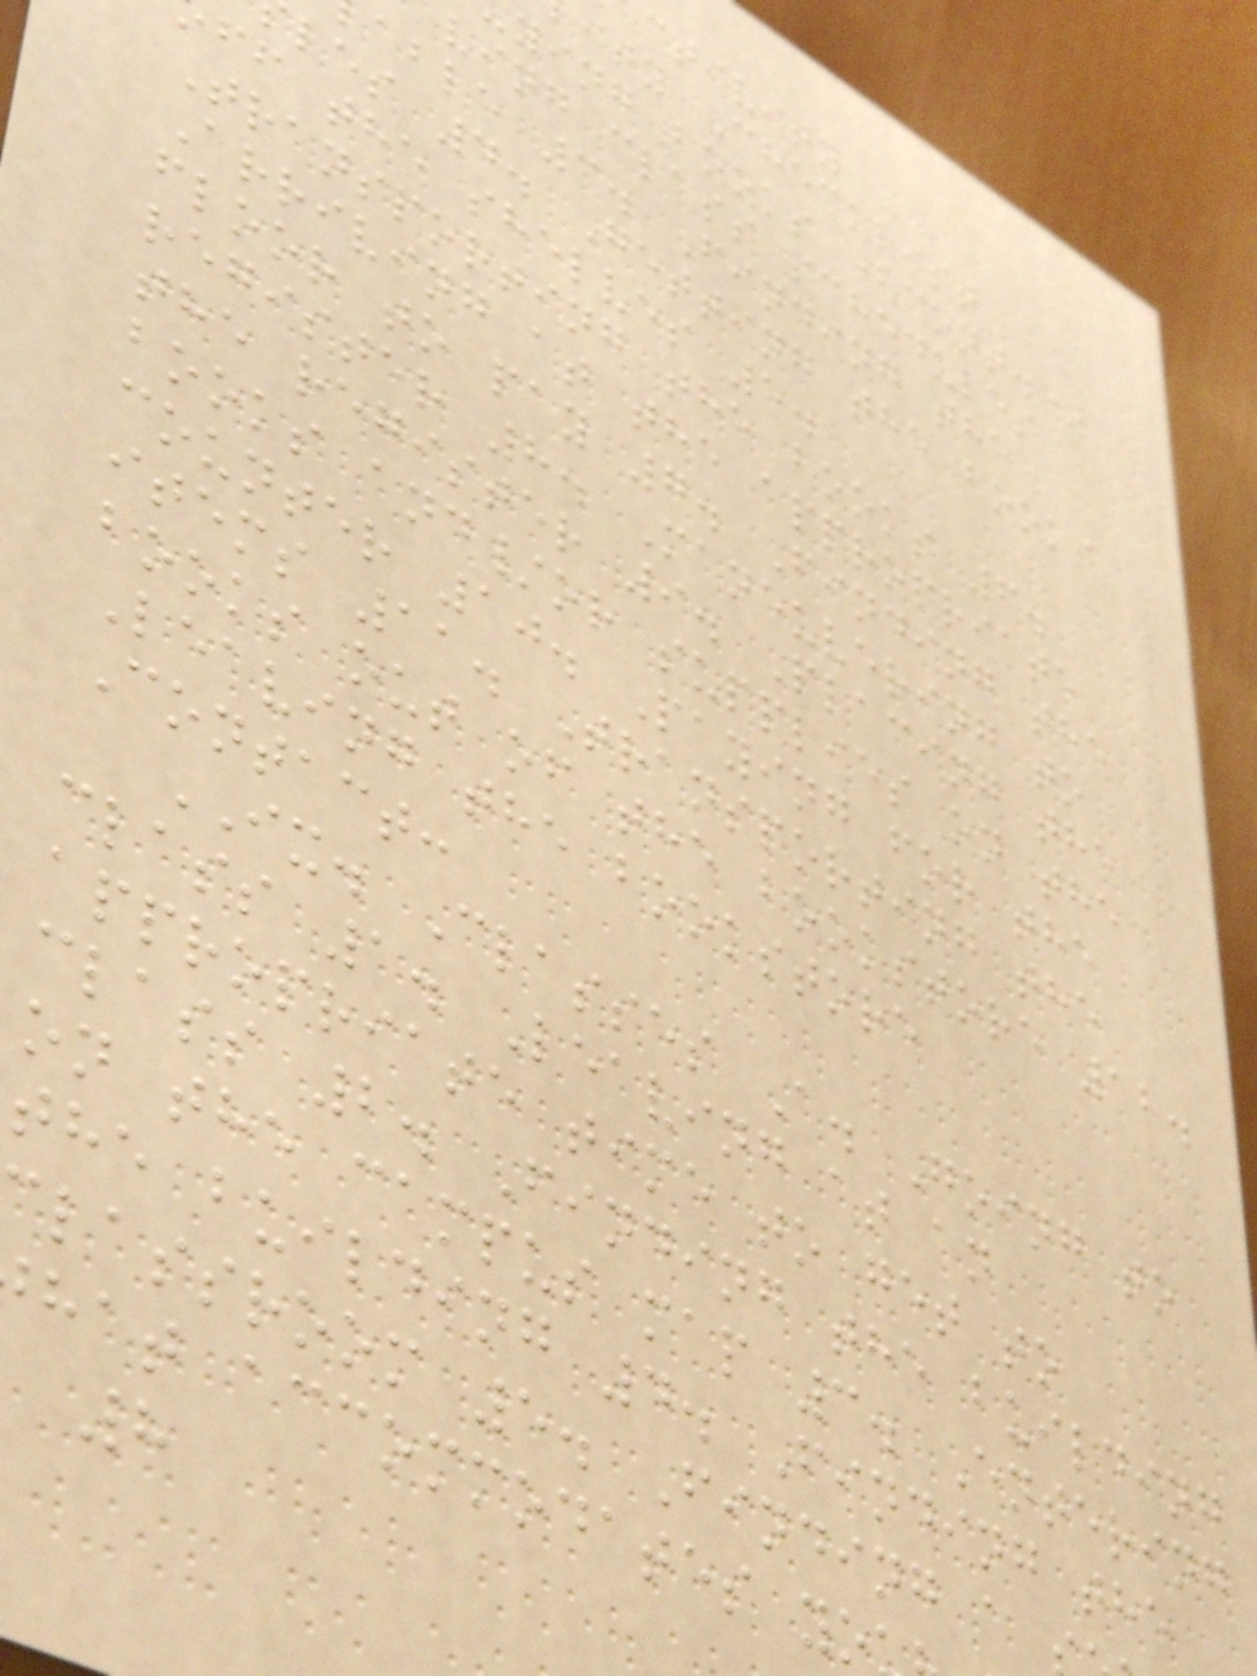ctivity
ity Checklist
ying books (cont.)
ving class schedules
able 3. Finding the
les 4. Getting the books
ff the shelves 5.
Transporting the books 6.
Arriving at the appropriate
floor to pay 7. Finding the
register 8. Maneuvering to
the register 9. Placing the
books and/or supplies on the
counter 10. Paying for the
items 11. Transporting the
books out of the bookstore 12.
Leaving the bookstore
Contact:
IX. Classes A. Going to
class 1. Leaving at an
appropriate time to get to
class 2. Finding the building
on the campus map 3. Entering
the building 4. Finding the
lassroom 5. Finding a
hat accommodates yo
8
